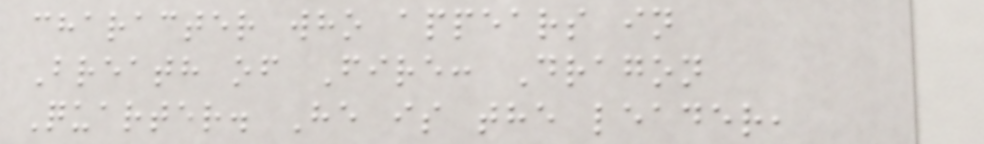character who appears in
Breath of Fire: Dragon
Quarter. He is the leader,
